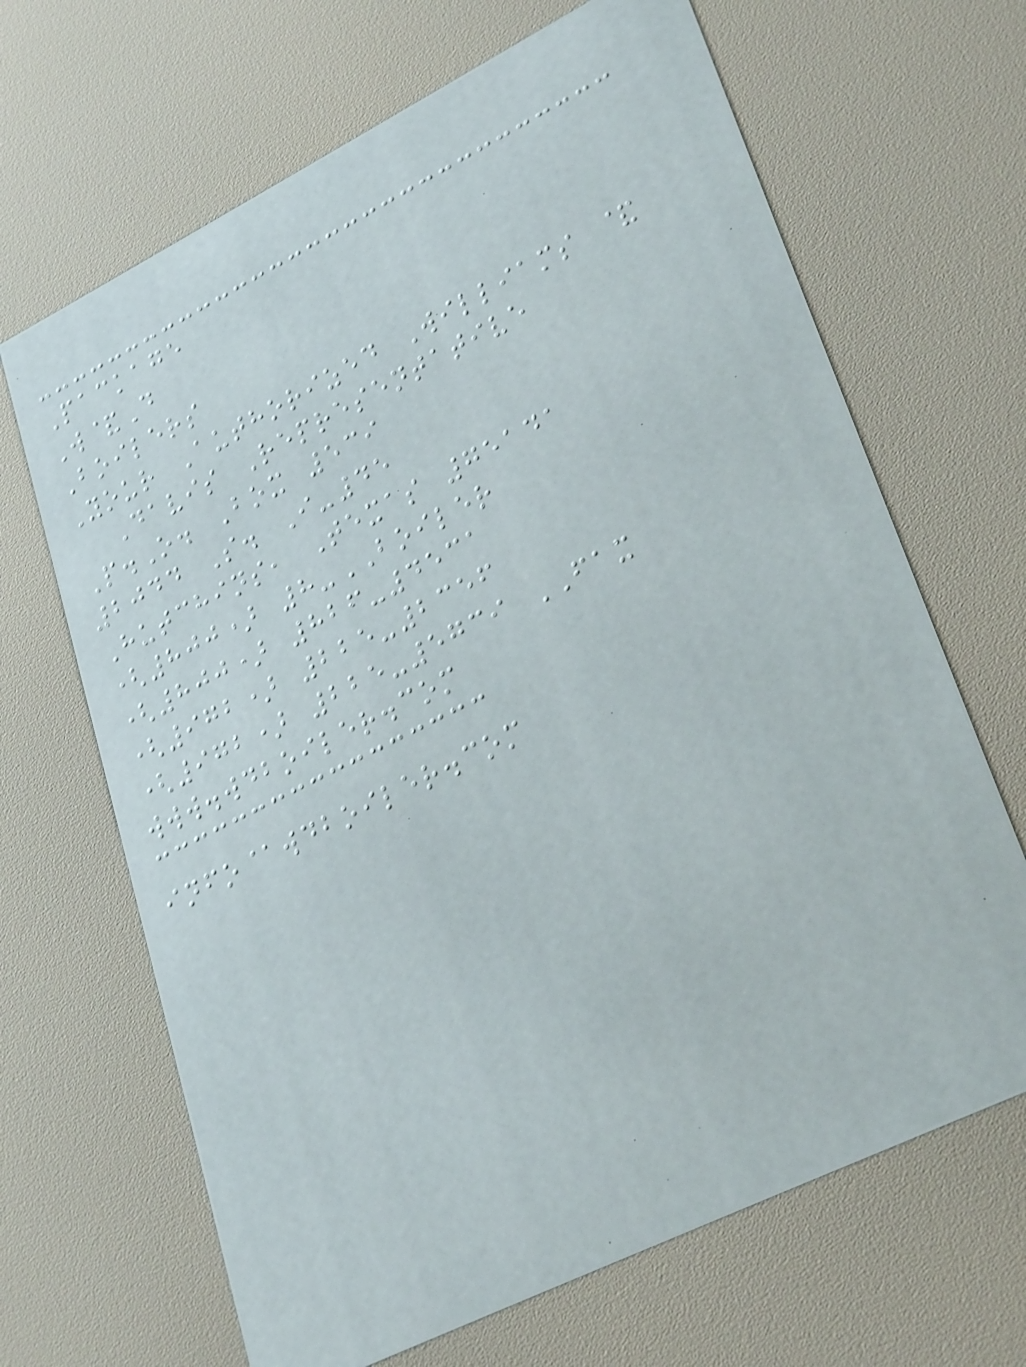Package
W&D
Boilers
Your Authorized Williams &
Davis Representative
P.O. Box 539
2044 S. I-45
Hutchins, Texas 75141
(800) 8-BOILER
(800) 826-4531
(972) 225-2356
(972) 225-5739 FAX
www.wdboiler.com
info@wdboiler.com
